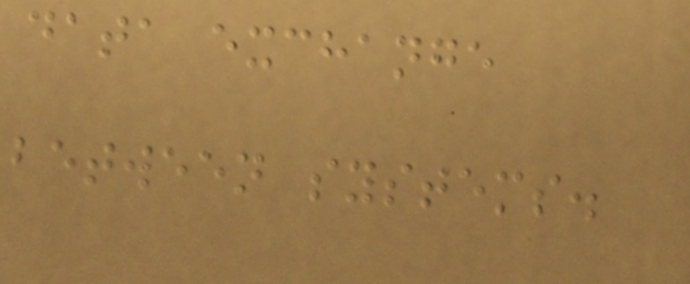data exchange
between systems.
